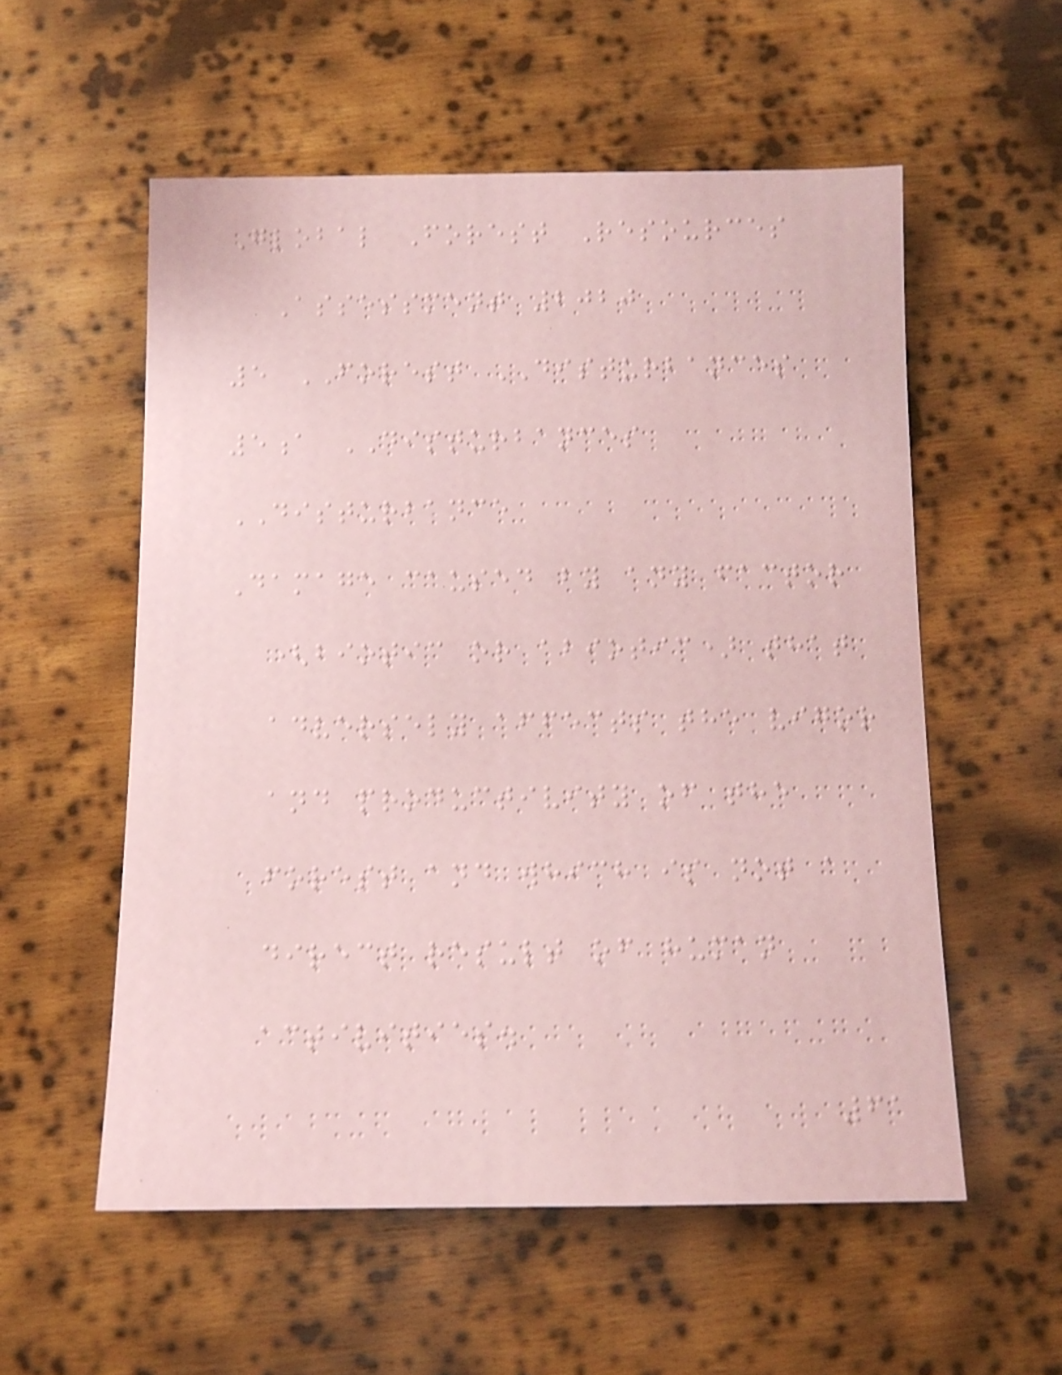Global Forest Resources
Assessment 2020
5 FOREST DISTURBANCES
5a DISTURBANCES
DISTURBANCE
Damage caused by any factor
(biotic or abiotic) that
adversely affects the vigor
and productivity of the
forest and which is not a
direct result of human
activities.
61
